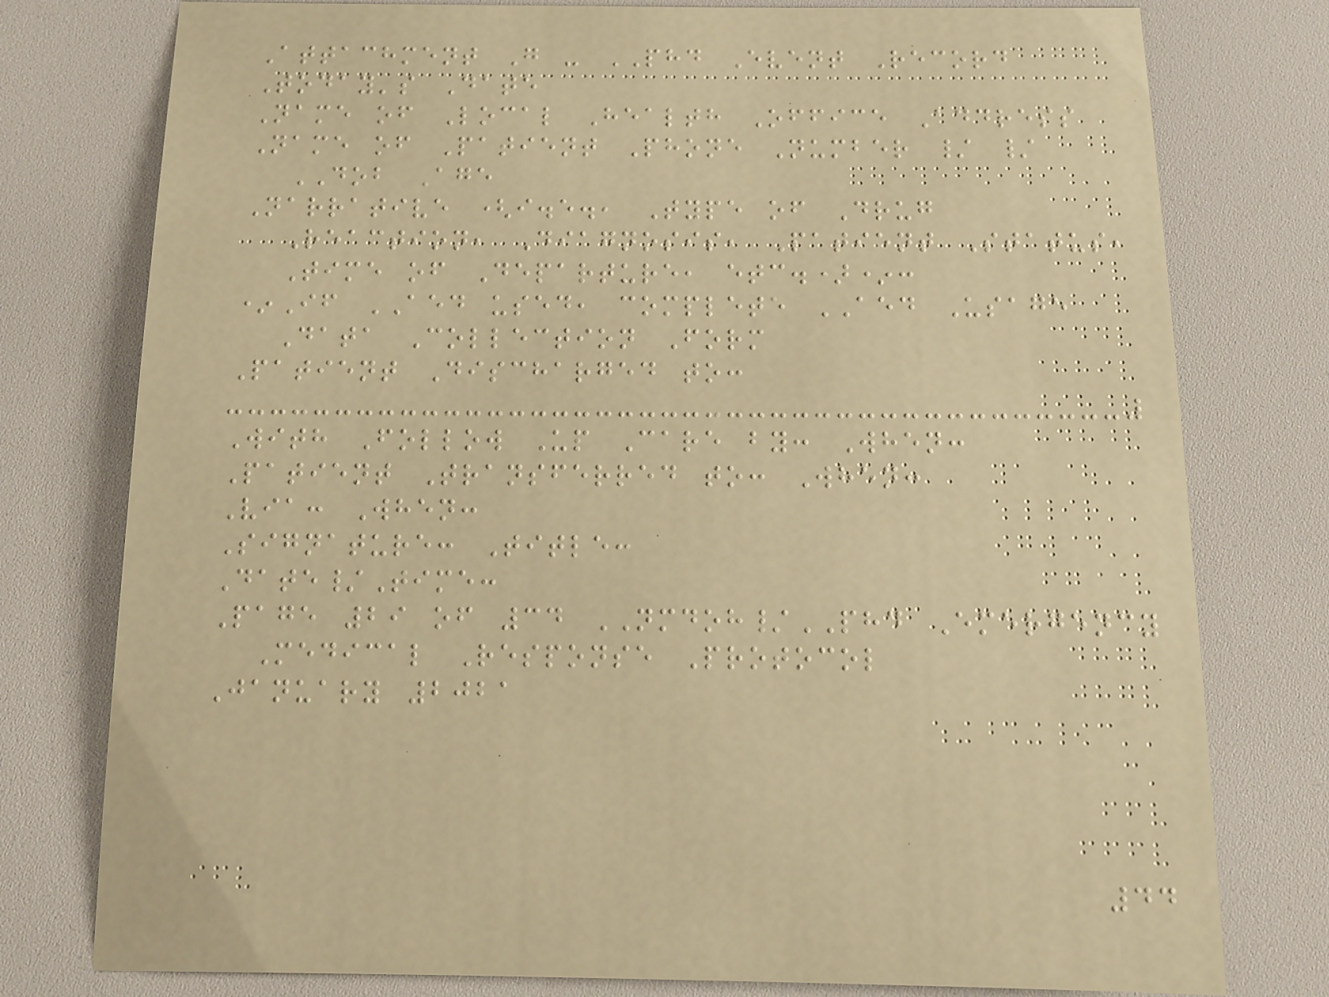Attachment G - PHD Event Record
Today's Date
Name of Local Health Office Address
Name of Patient Phone Number / /
DOB Age
Narrative (i.e., Type of Drug
Reaction, Diagnosis, Patient Status,
Time of Departure, etc.)*:
*If AED used, complete AED Usage
Data Collection Form
Patient Discharged to:
With Follow Up Care by: When:
Patient Transferred to: When:
Via: When:
Signature: Title:
Date/Time:
Page 29 of 34 NMDOH/PHD Emergency
Medical Response Protocol
January 2021
44
